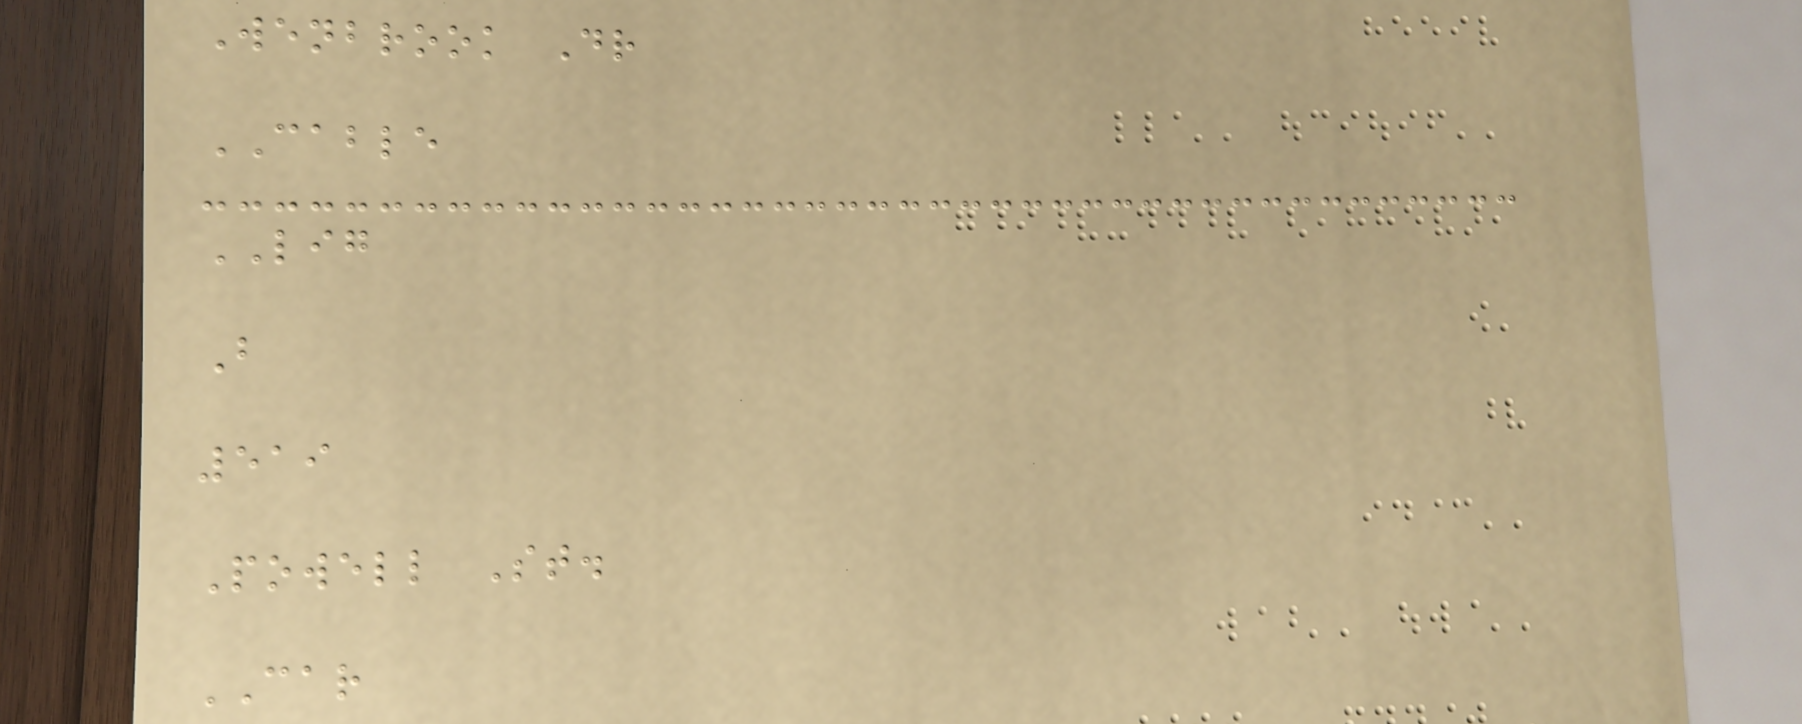Wenbrook Dr
CABLE
LIG
B
519
Powell St.
CAR
